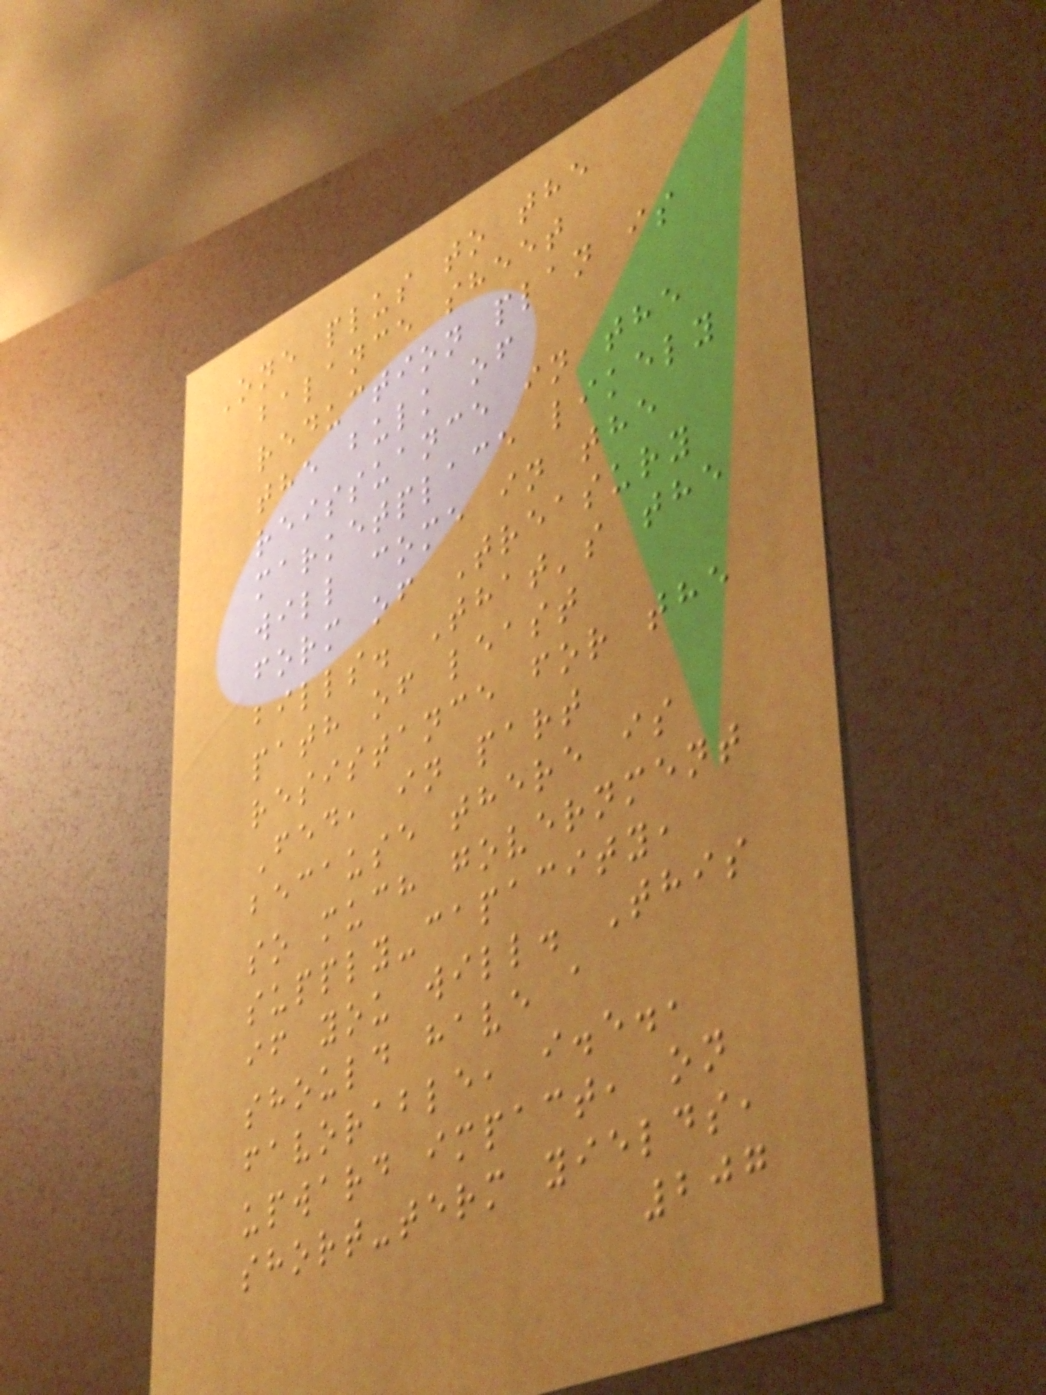One plus to the
balance sheet
reduction plan is
the bulk of
reissuance in the
marketplace likely
will come in the
form of Treasury
bills. That's the
path of least
resistance for the
Fed, in part
because there is
so much government
supply-capacity,
if you will. This
should have a
favorable, i.e.,
upward impact, on
short-term yields,
207
